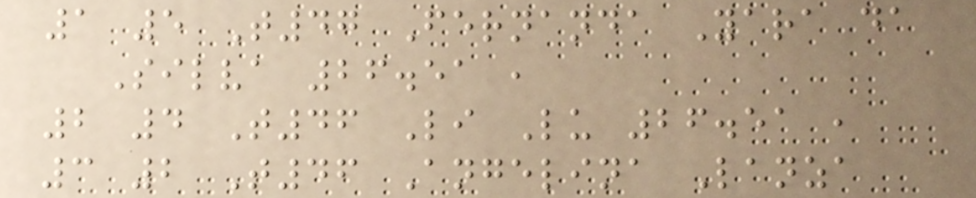1 5 T47 Fernanda Yara da
Silva 26.51 ,
2 4 T46 Li Lu 26.51 ,
3 2 T46 Angelina Lanza
